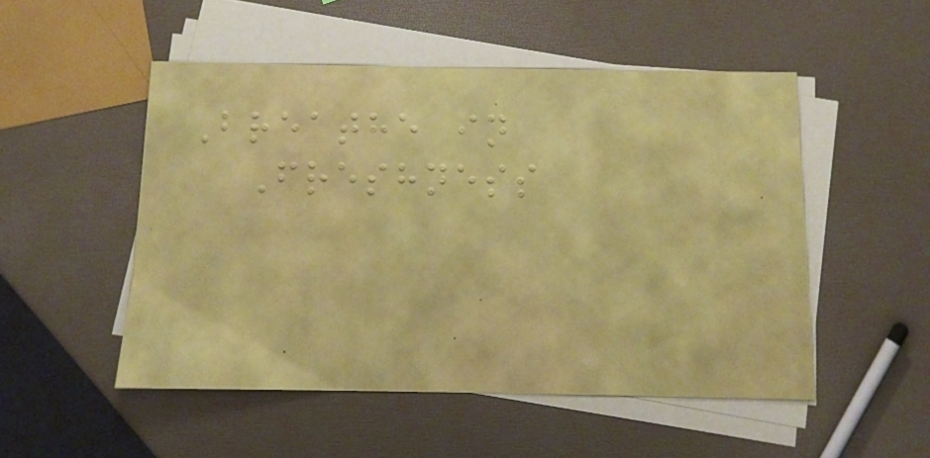Breathe in
Freshness
